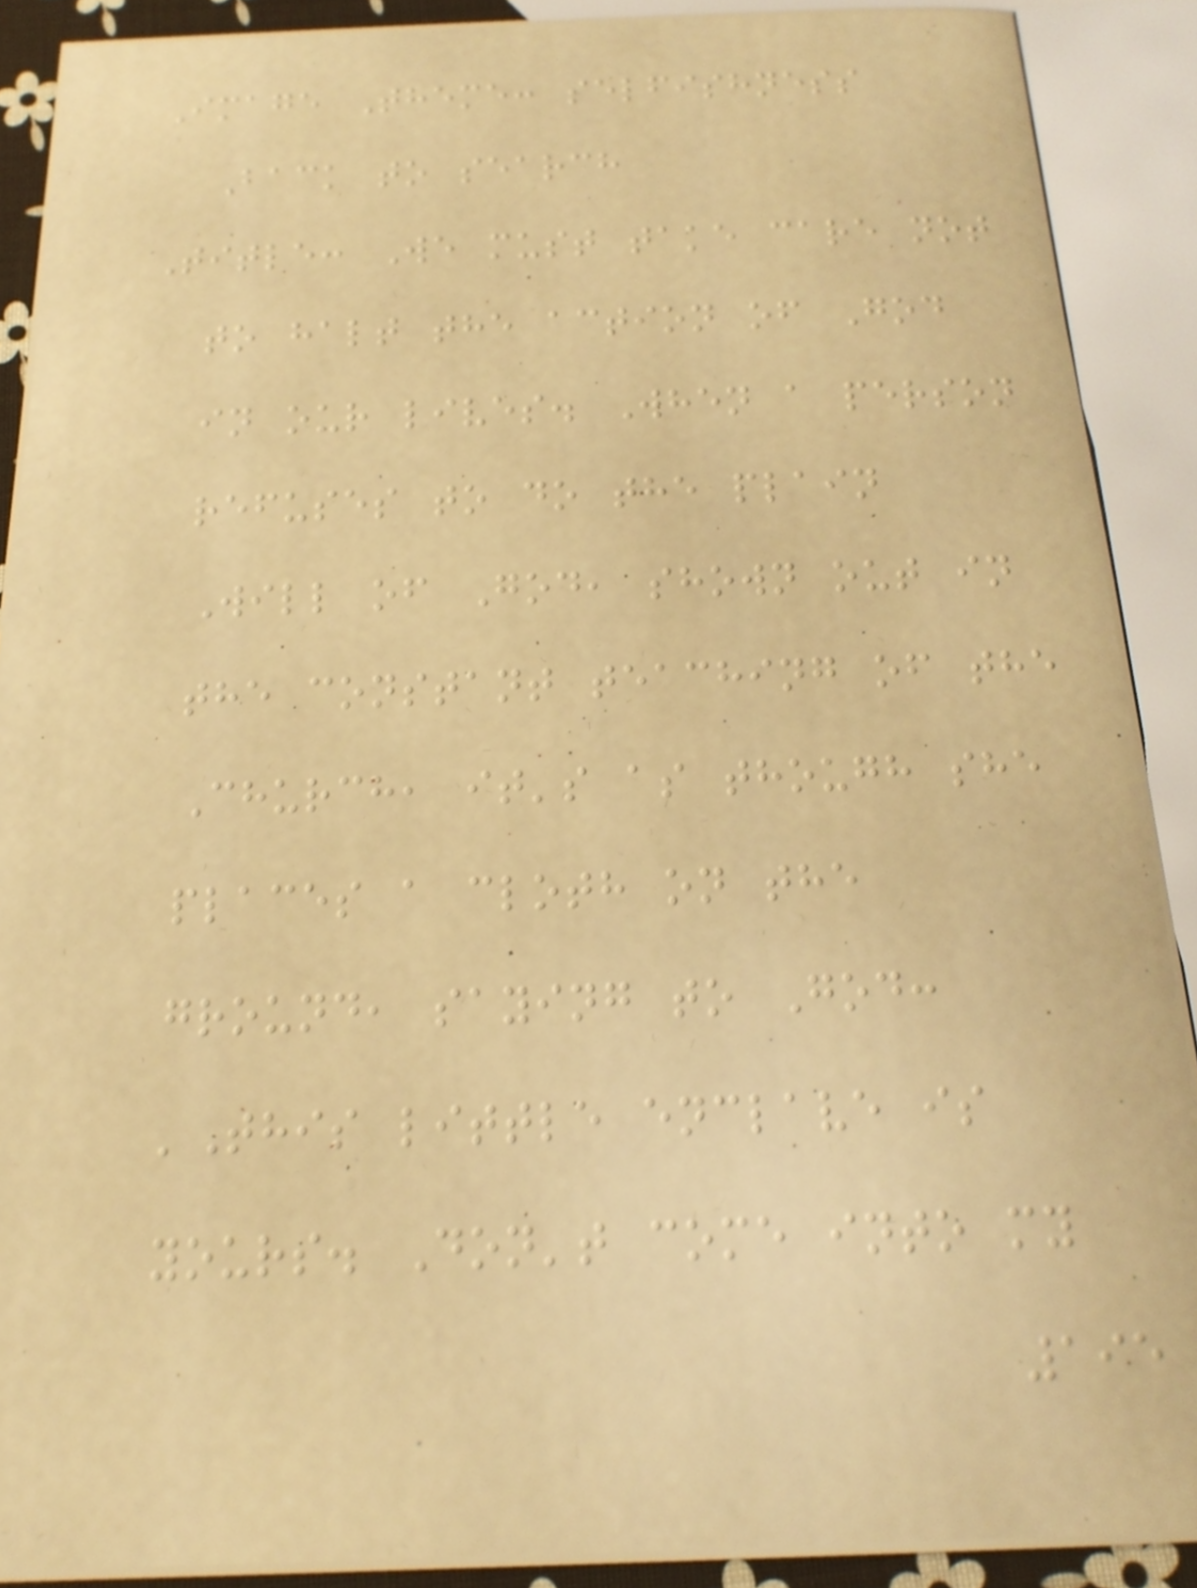Image Theme: selfishness
Back to search
Title: We must take care not
to halt the action of God
in our lives. When a person
refuses to do the plain
Will of God, shown out in
the constant teaching of the
Church, it's as though she
places a cloth on the
ground, saying to God:
'This little enclave is
yours. Don't come into my
195
